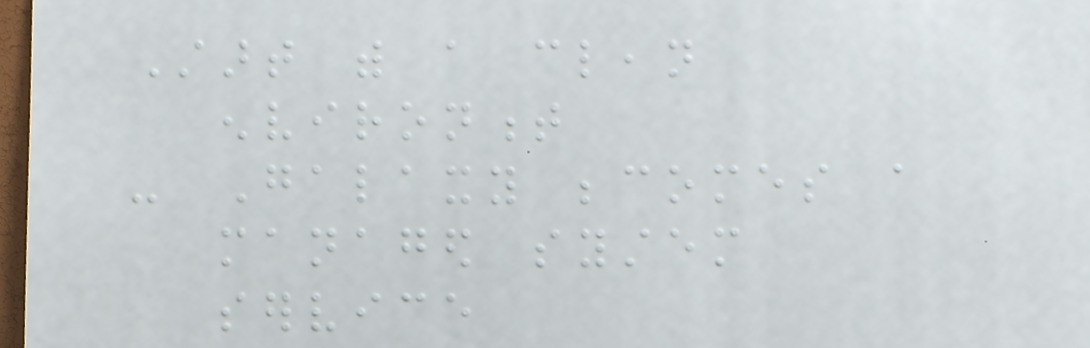Start with a clean
environment
- Galaxy becomes a
managed system
service
